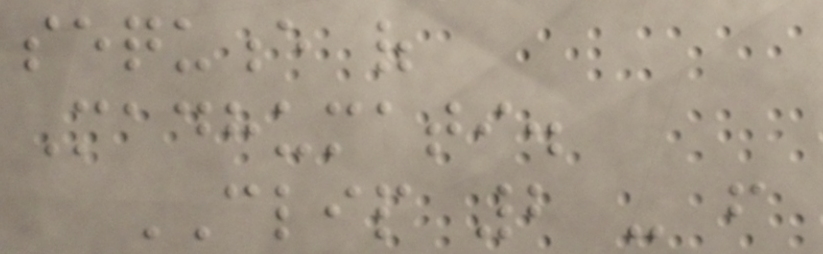sequence of
Madhumati.
CLIP 2 - from
